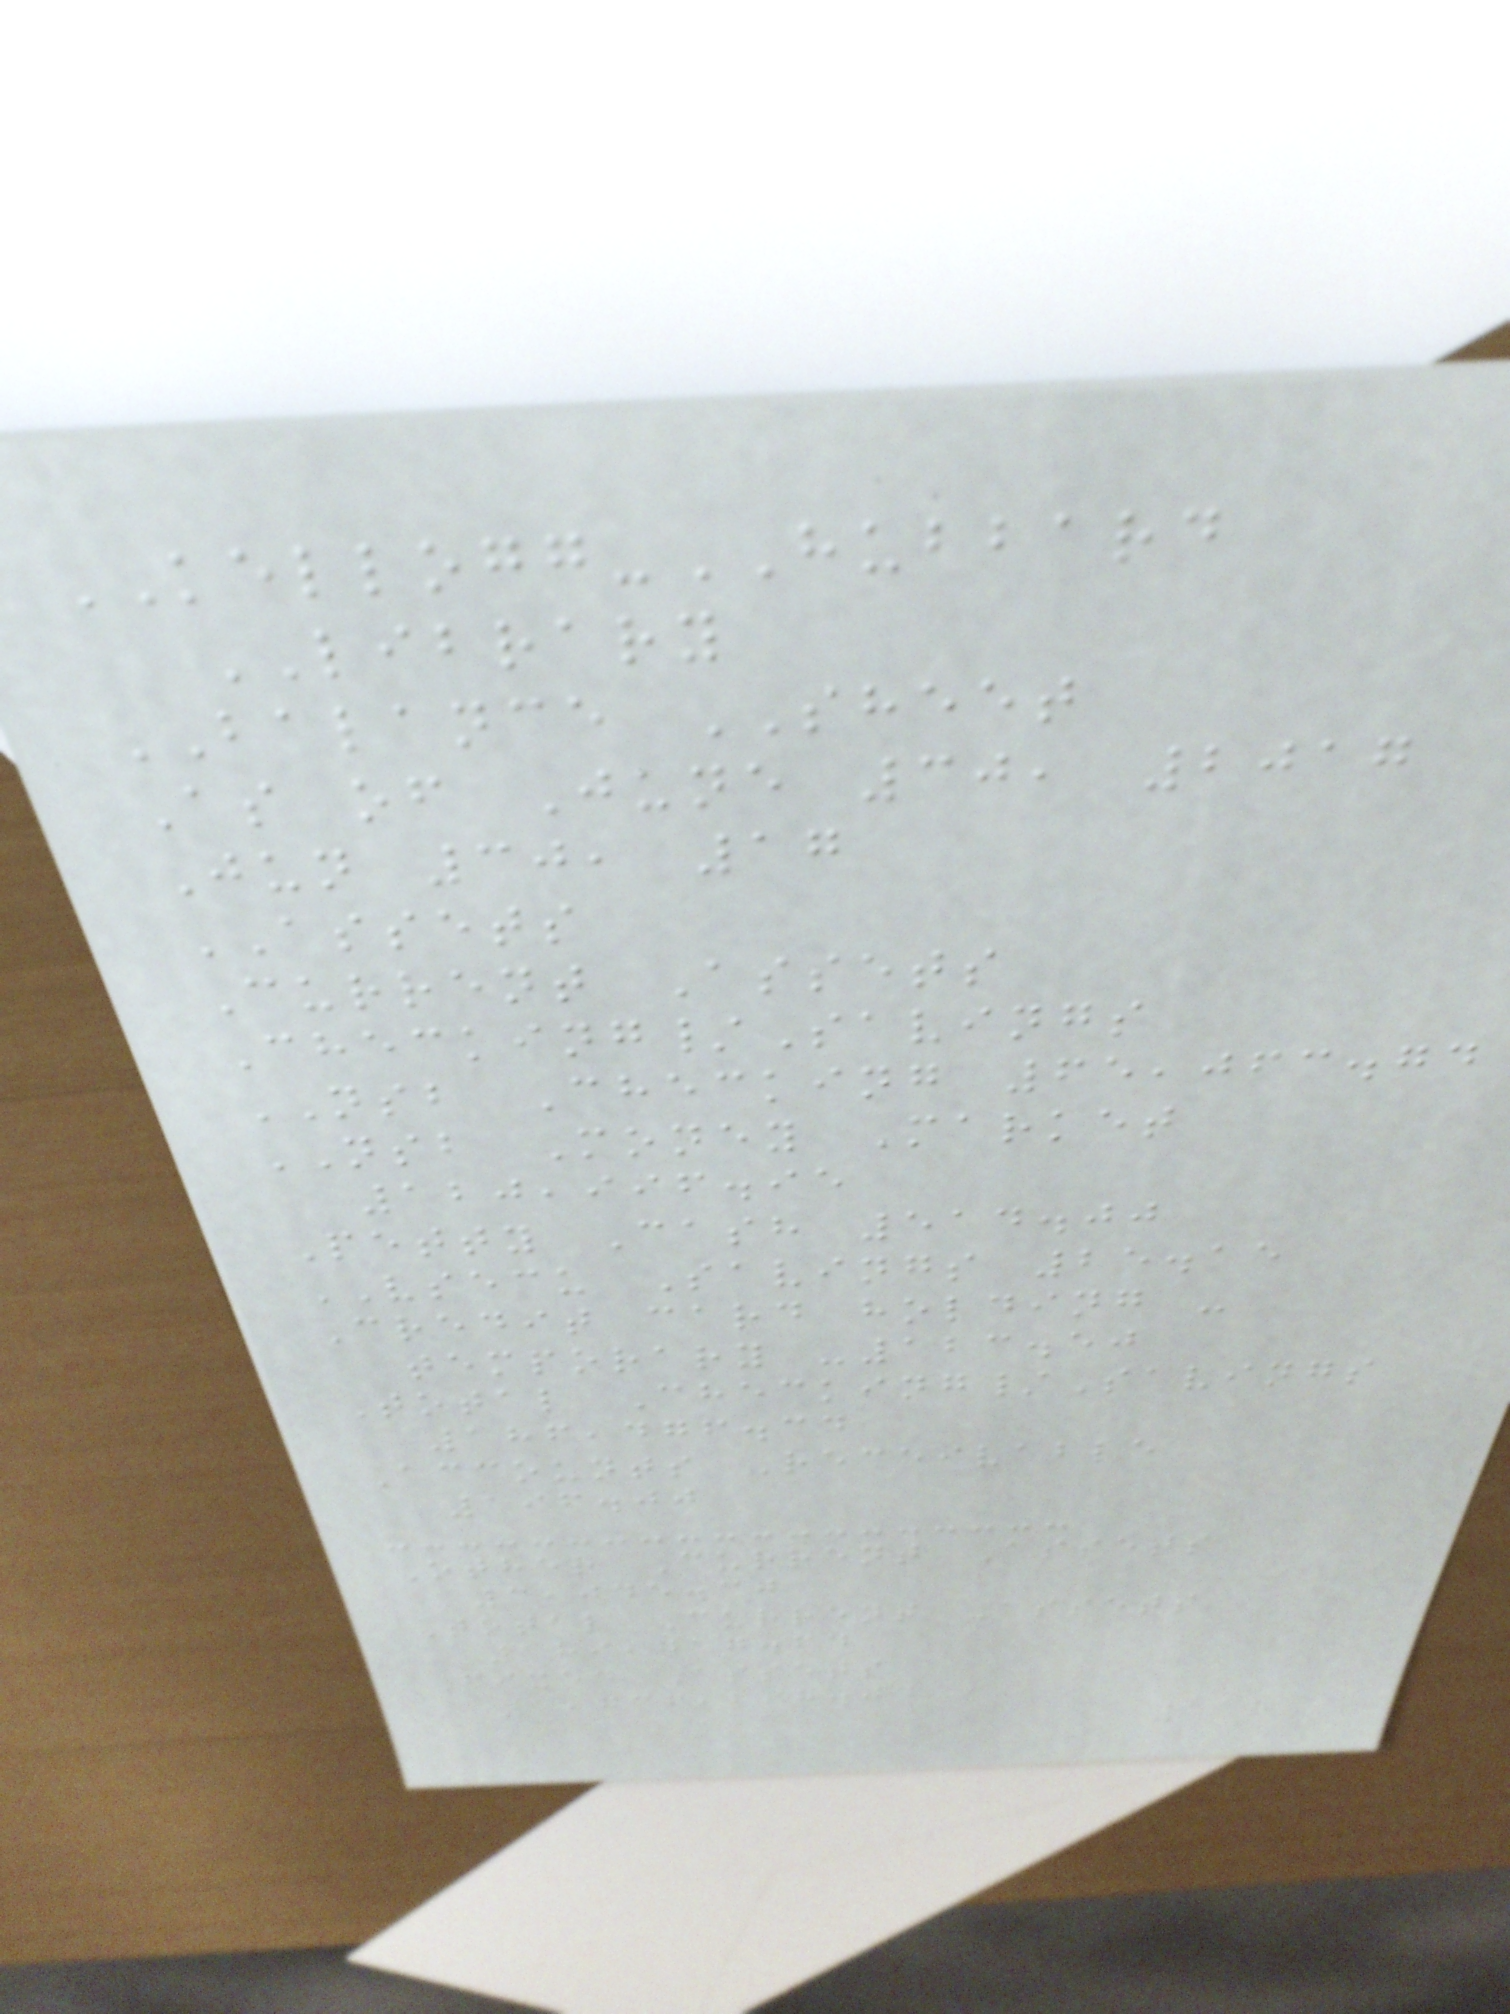KELLOGG-HUBBARD
LIBRARY
BALANCE SHEET
As of June 30, 2017
Jun 30, 17
ASSETS
Current Assets
Checking/Savings
NSB Checking 65,063.74
NSB Money Market
120,996.95
Petty Cash 514.00
VSECU Savings 25.15
Credit card holding -
temporary -123.50
Total Checking/Savings
186,476.34
Accounts Receivable
196.00
Other Current Assets
3,045.30
Total Current Assets
189,717.64
Fixed Assets
1,736,298.04
118
